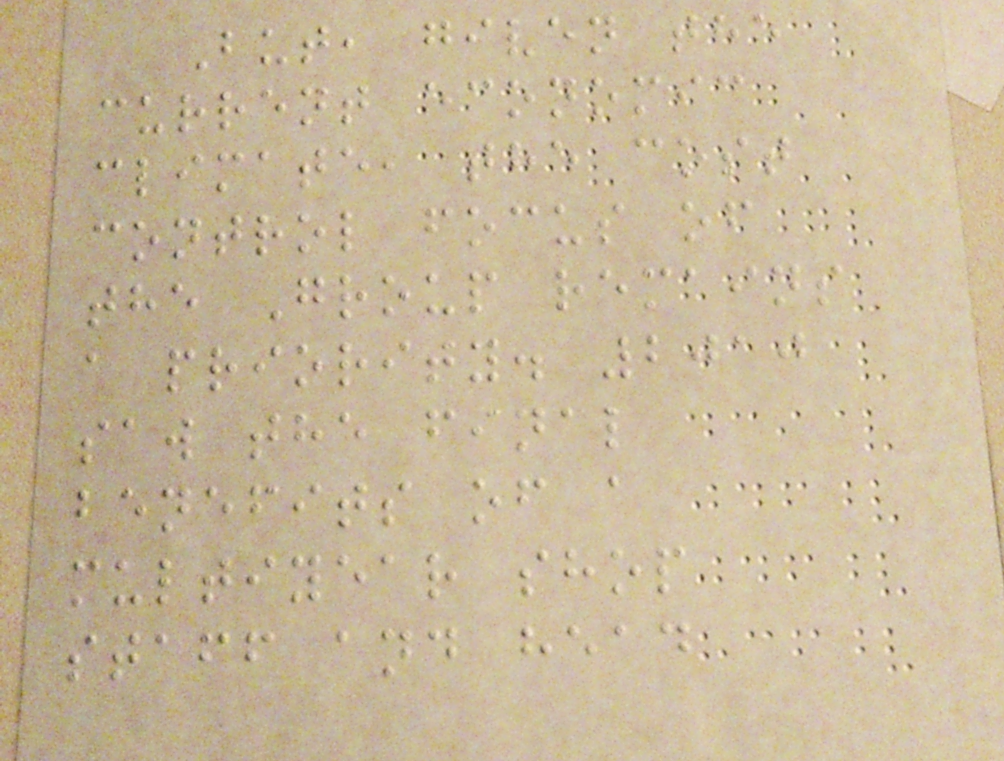But, given the
current economic
climate, the cost
control focus of
the Group remains
a priority. 2010
saw the final
benefits of a
multiyear shop
staff and head
